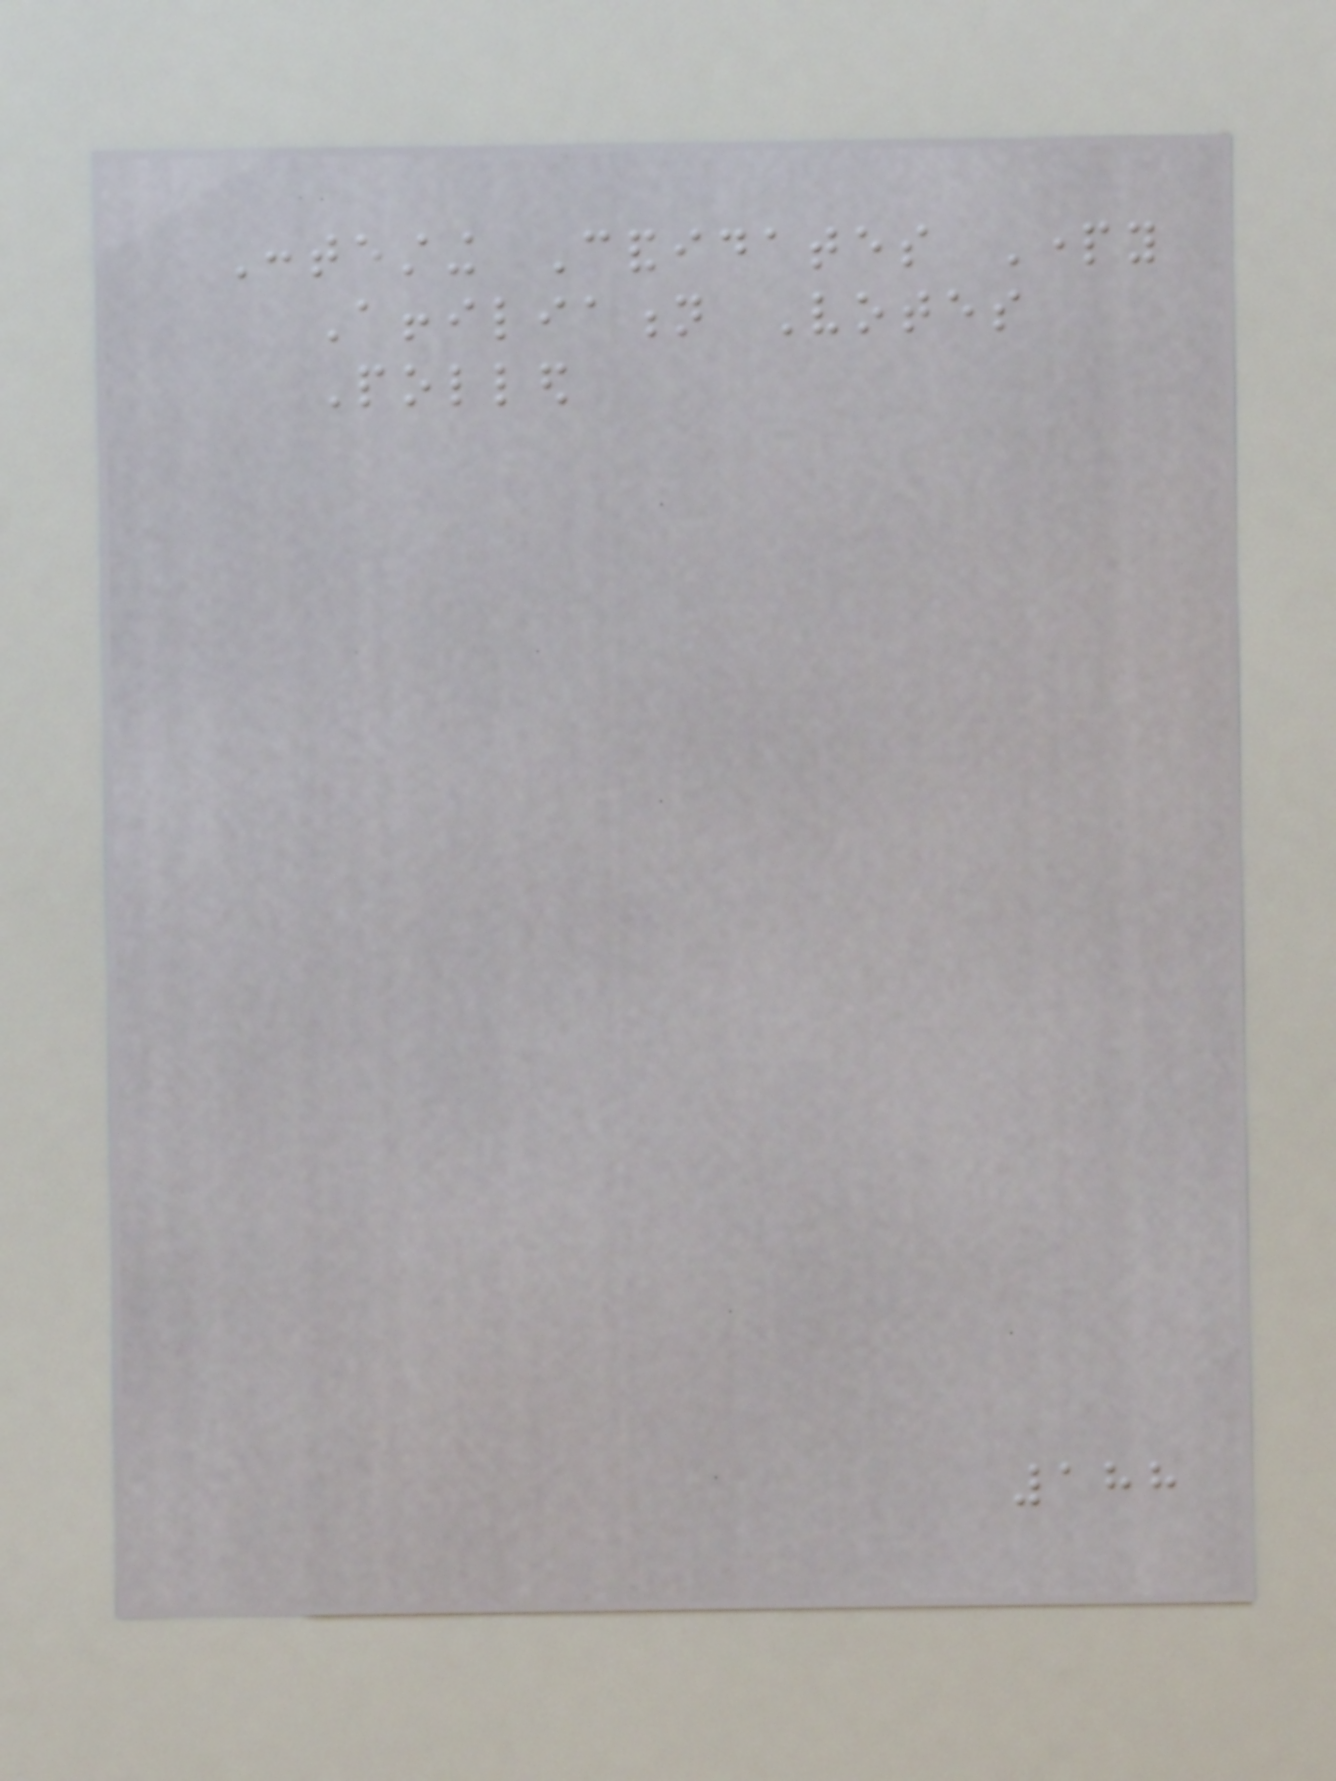Contesting Candidates Party
Affiliation Votes
Polled
188
